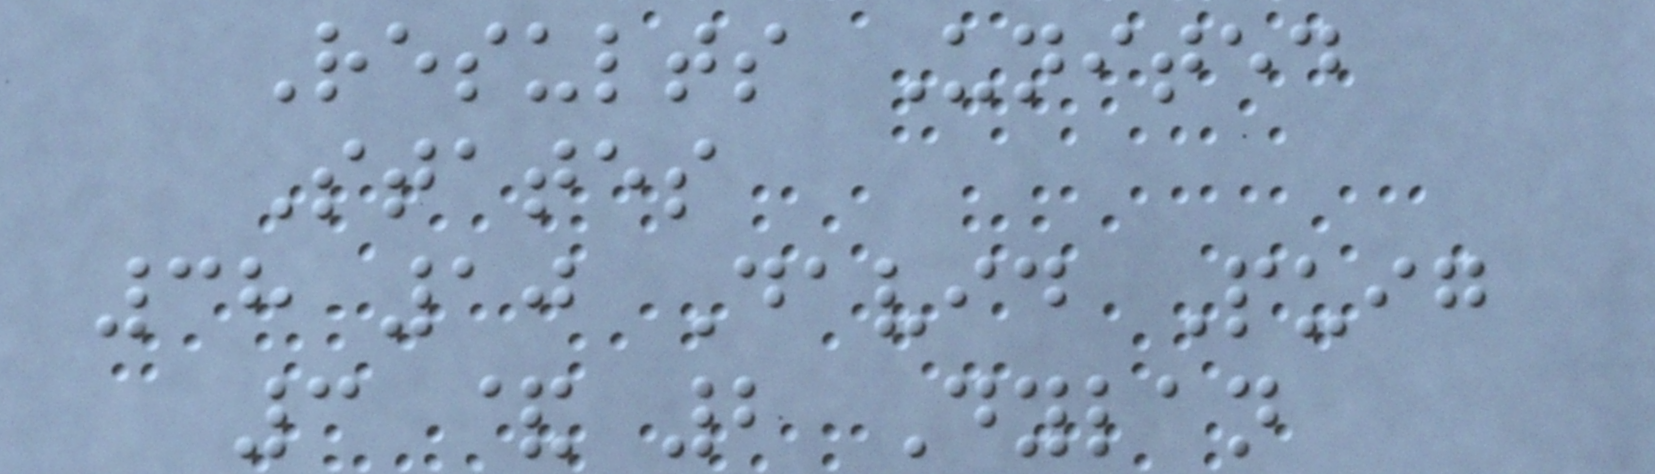Results United
States
38 10 David Puig
3 & 2 Dylan
